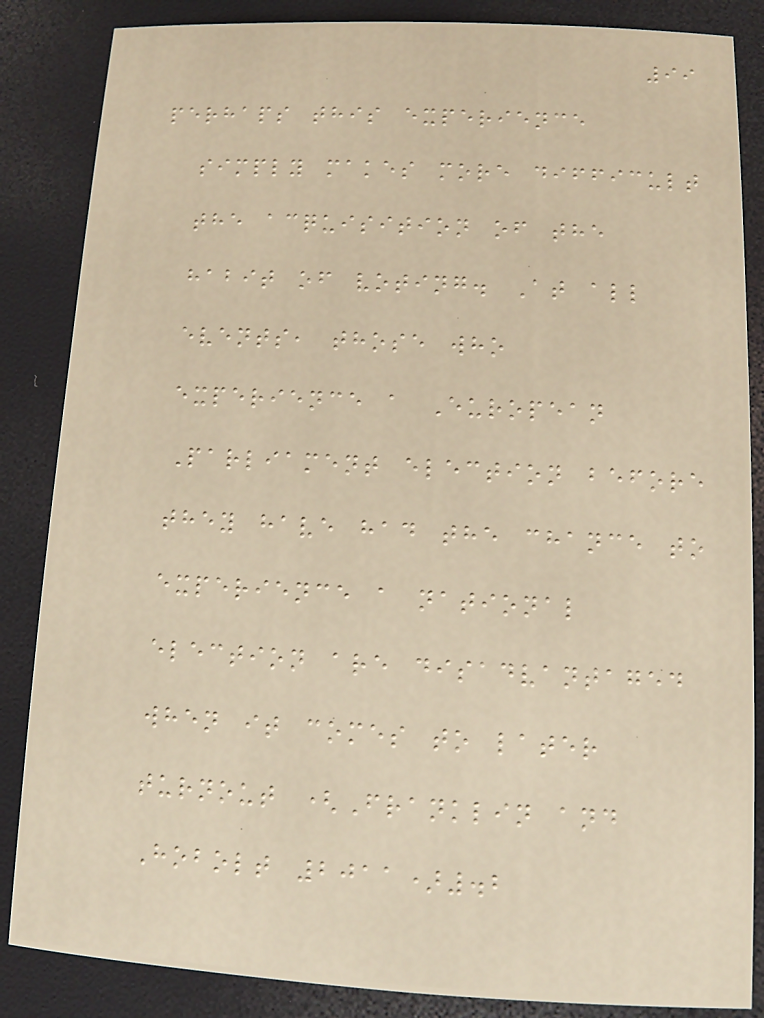99
perhaps this experience
simply makes more difficult
the acquisition of the
habit of voting. At all
events, those who
experience a European
Parliament election before
they have had the chance to
experience a national
election are disadvantaged
when it comes to later
turnout (Franklin and
Hobolt 2011).2
